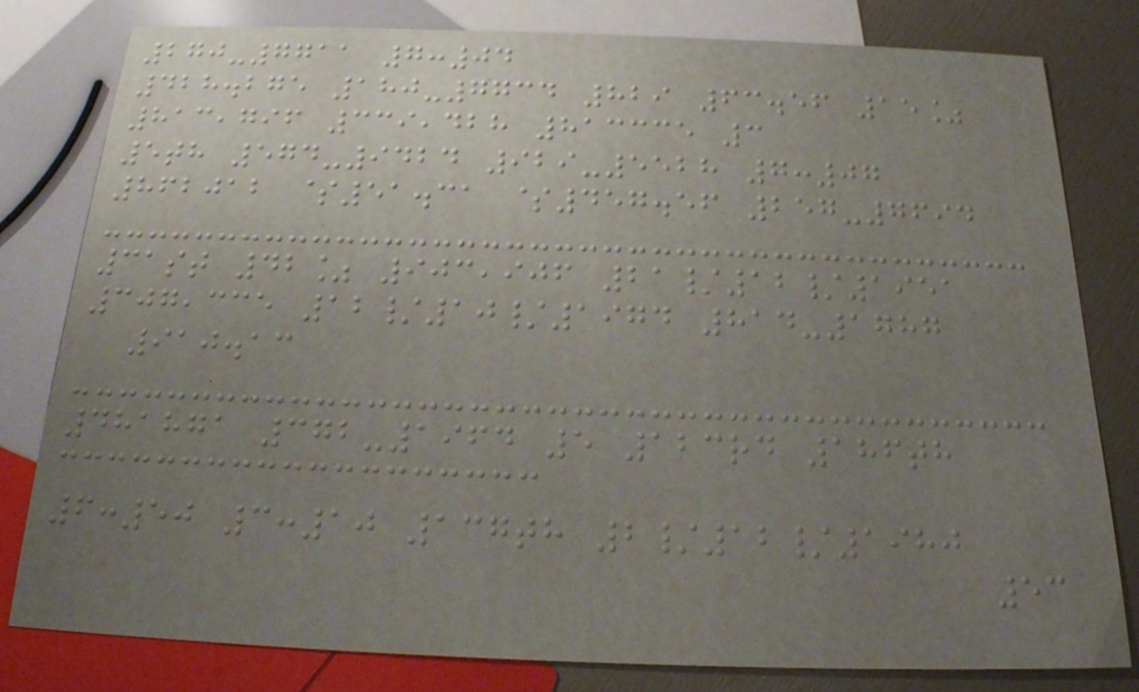270-7711 7:04
428.275 180-7734 829 63.56 15%
813,796 339,428 813335 3
5th 574-9424 929-5528 7:07
862012 $51.31 $457.56 257-7694
31st 42% 903,906 21/12/1951
307,335 12/10/1974 814-1787
910.13
481871 372-1964 5 123rd 186th
6:50 3:10 137th 2/12/1980
53
